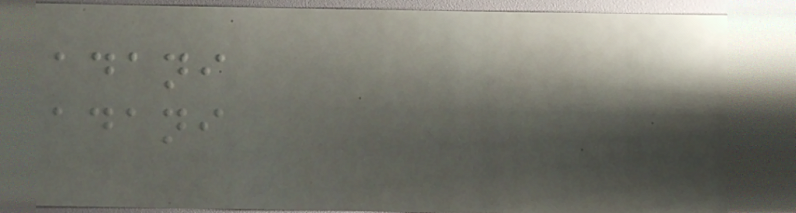adani
adani
